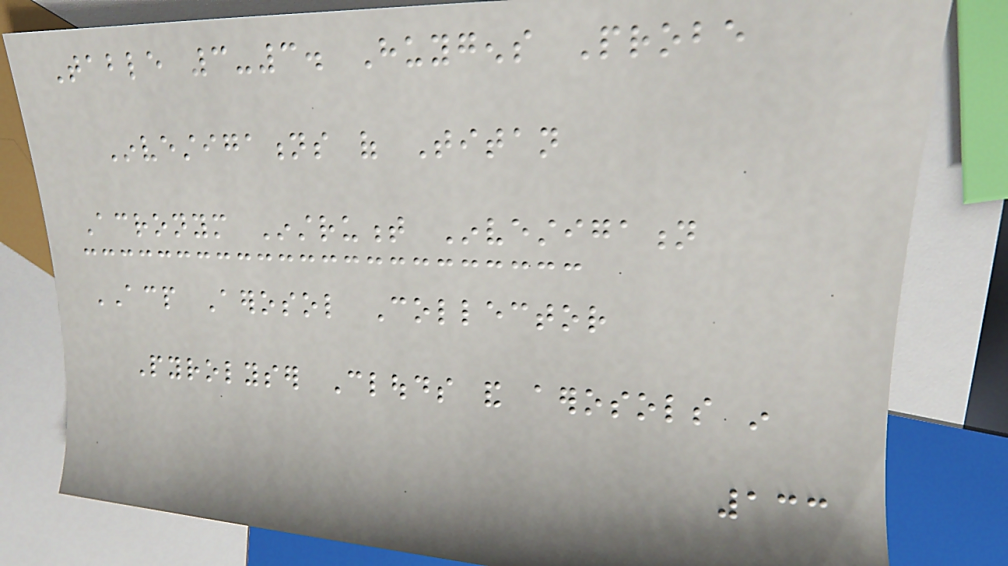Table 3-3. Huygens Probe
Investigations of Titan
Acronym Instrument Investigation
ACP Aerosol Collector
Pyrolyser Clouds and aerosols in
133
